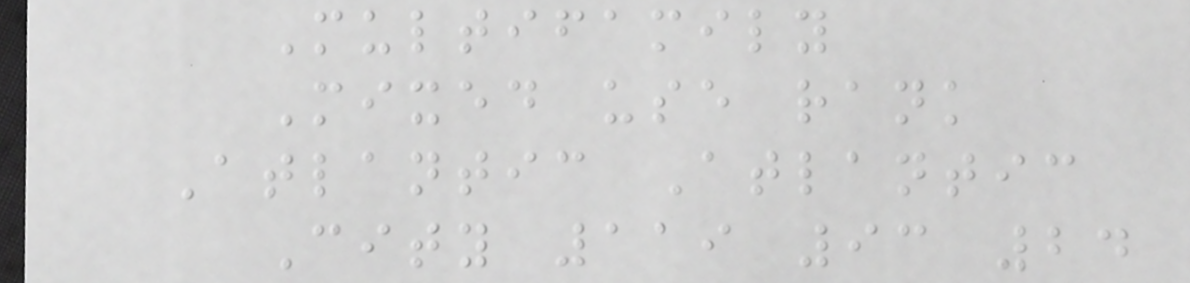Multifamily
Mixed use rank
Atlantic Atlantic
City 119 93 24
